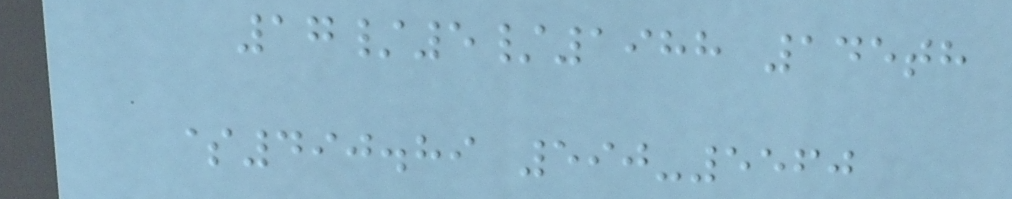17/5/1988 145th
$490.89 590-5560
